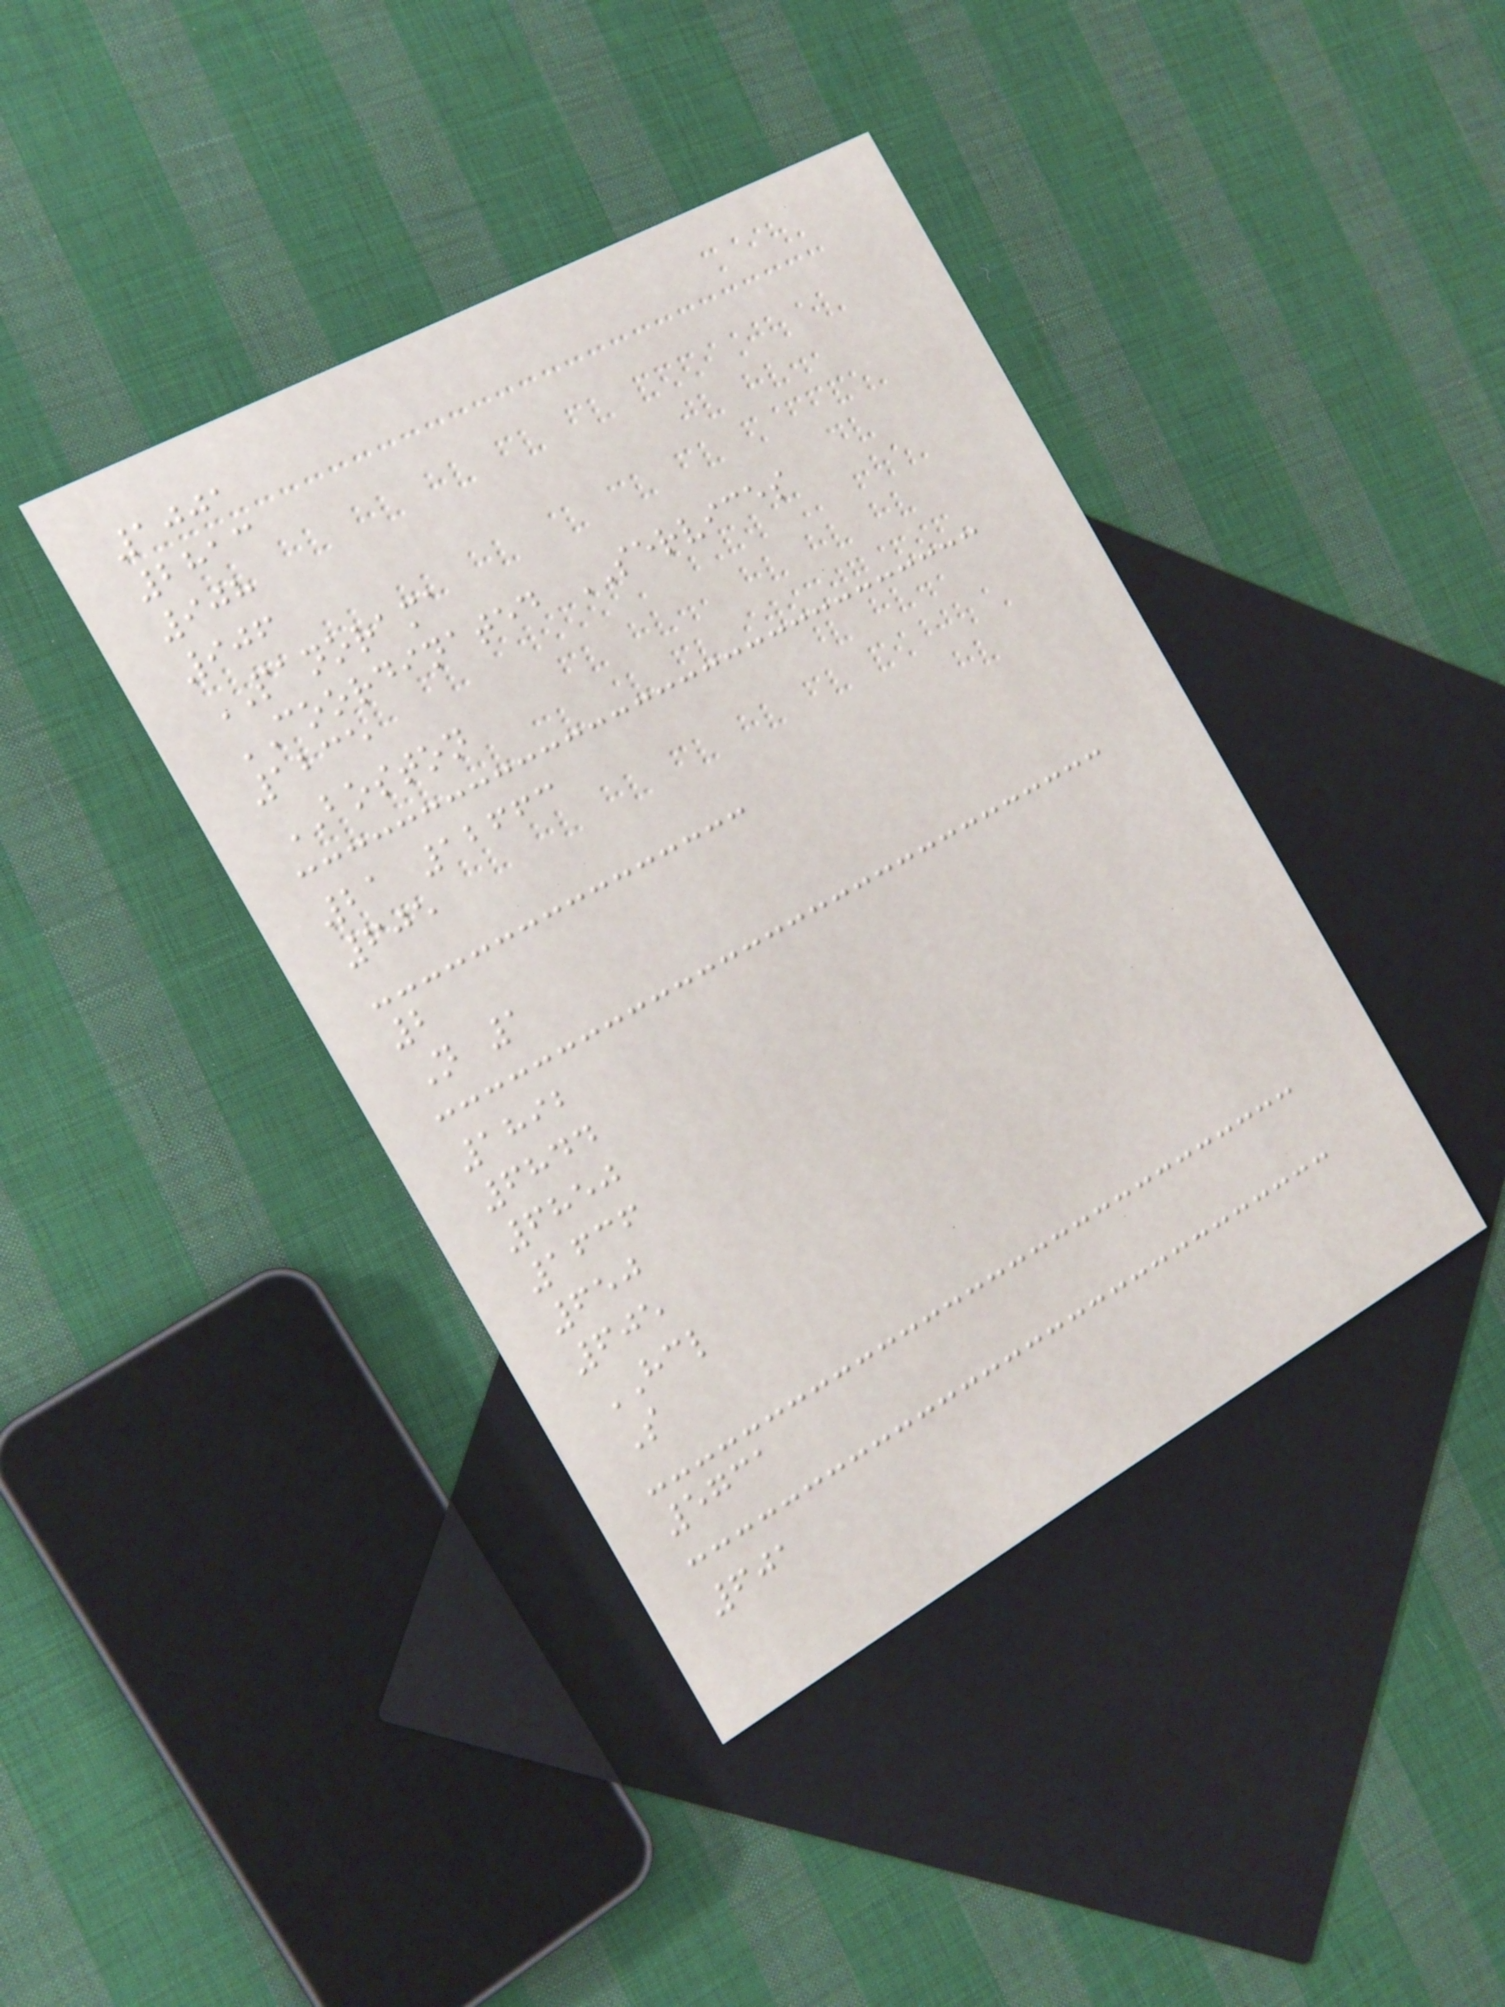1001
2813
908
906
PANORAMA
COORDINATED SERVICES
1235
BOSTON
21 12663
605
2
N 1
1892
6844
6850
1636
650
605
HCL
S
5731
601
